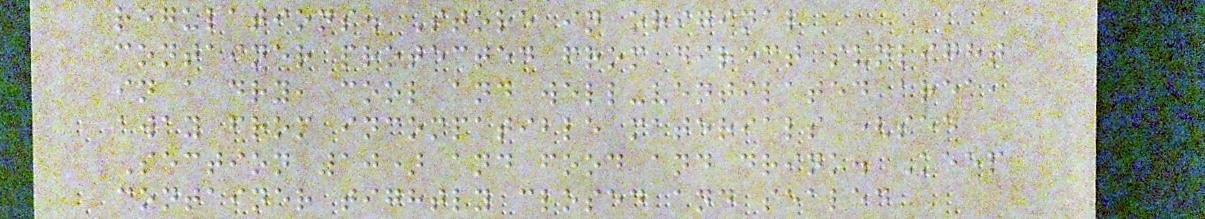regulations. Store in original
container protected from direct sunlight
in a dry, cool and well-ventilated area,
away from incompatible materials (see
Section 10) and food and drink. Keep
container tightly closed and sealed
